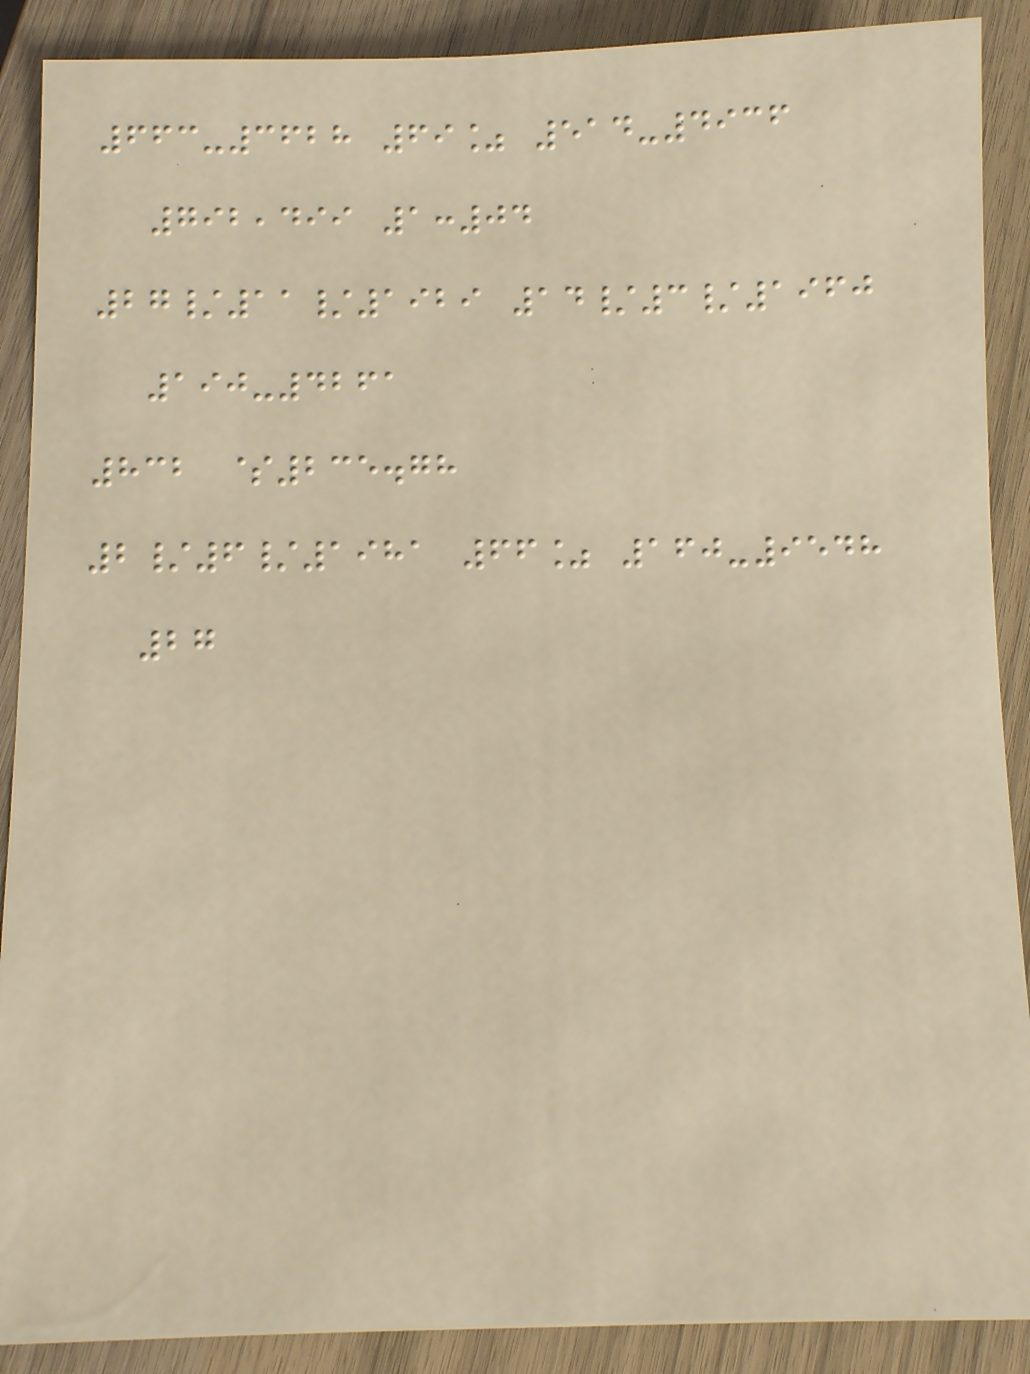663-3628 69% 514-4936
792,499 1:04
27/11/1929 14/3/1960
190-4261
832 $235.78
2/6/1981 66% 160-9548
27
